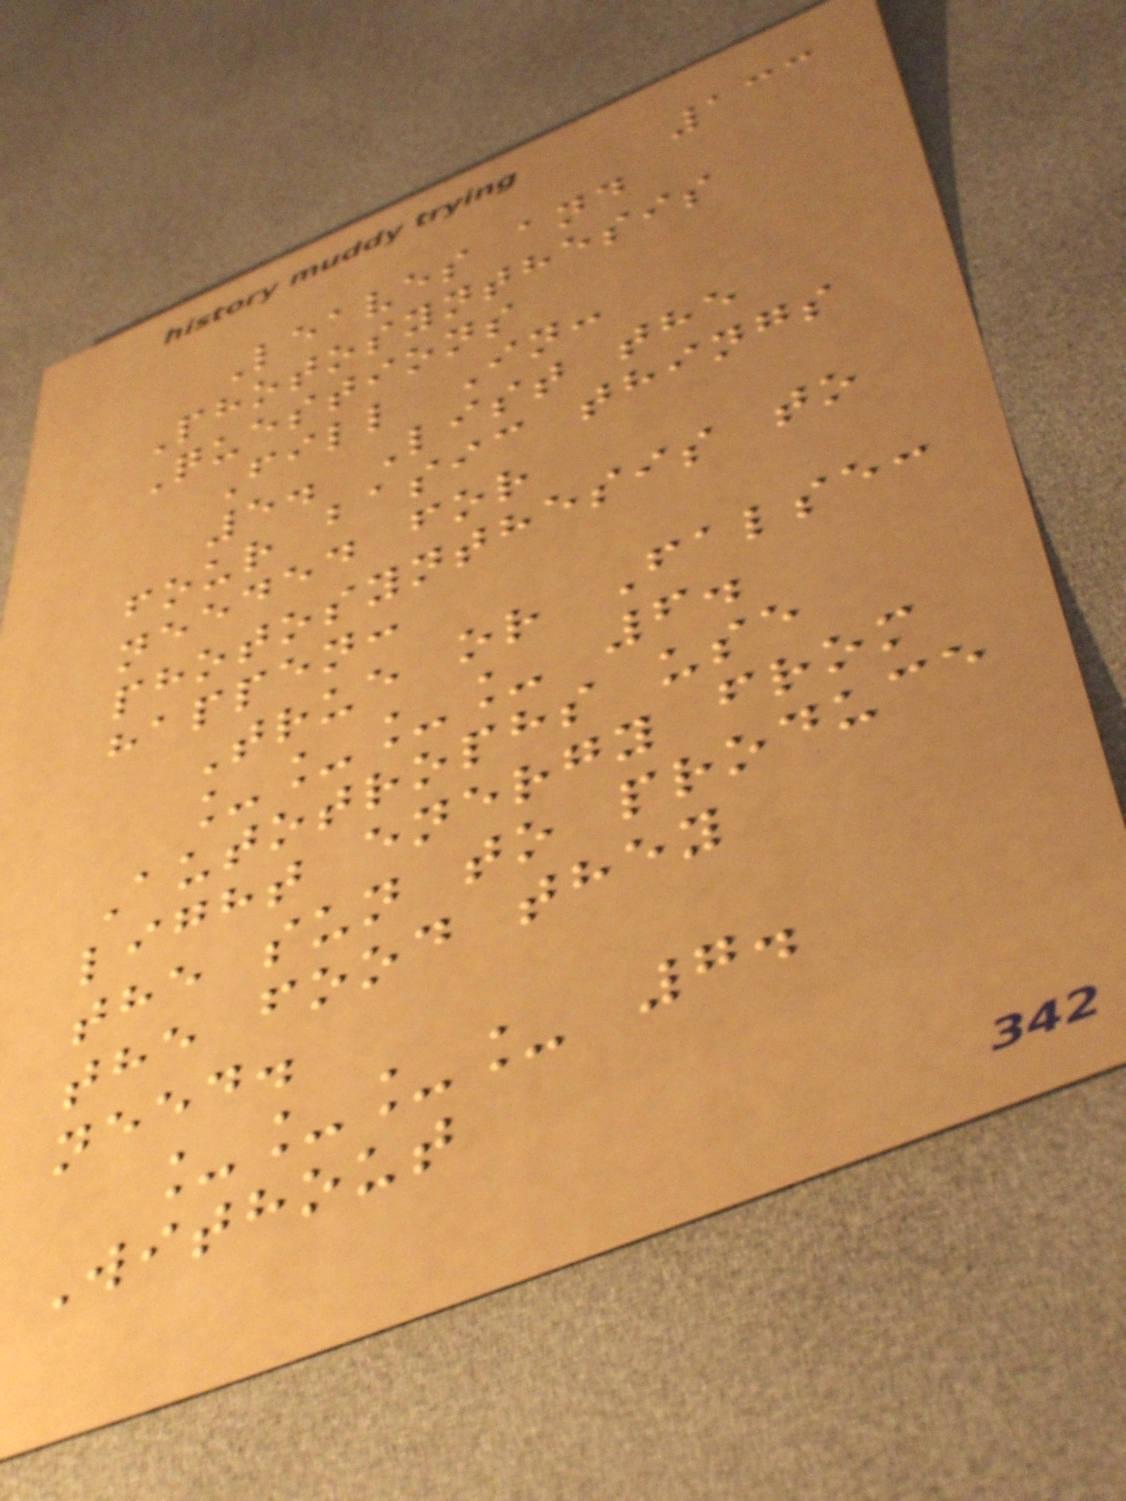133
Leaves and
Photosynthesis
Questions
Fill In:
5. List the
four basic things
needed for
photosynthesis to
happen:
True or False:
____ 6.
Autotrophs use
light energy from
the sun to produce
the food they
need.
____ 7.
Without
